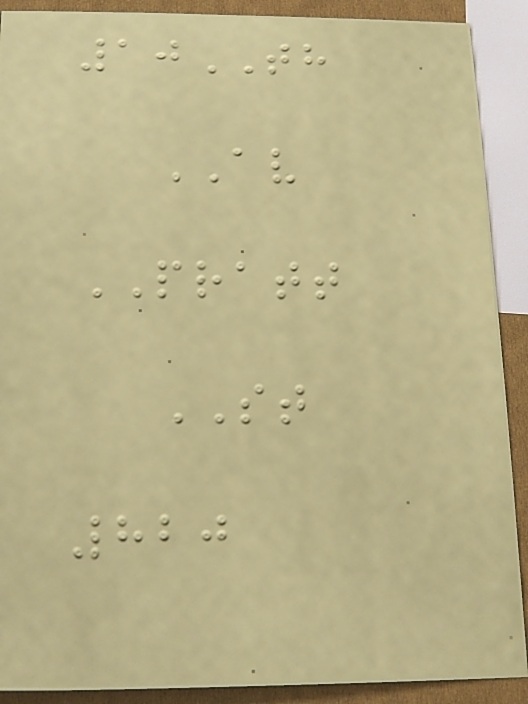10TH
AV
PRATT
ST
820
